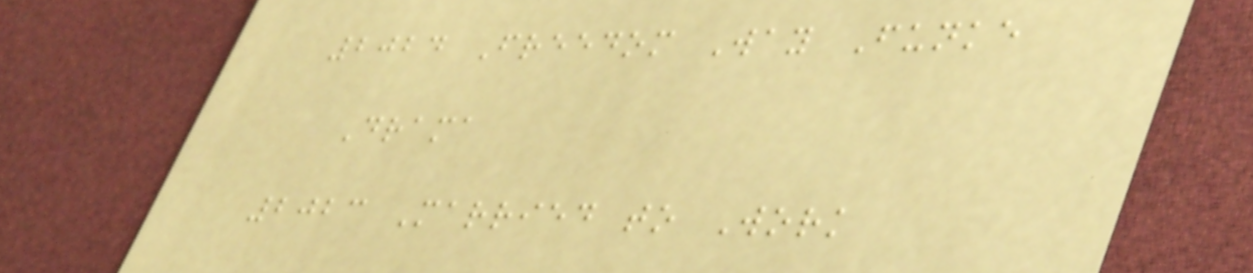2024 Freedom Way Funke
Drama
2023 Married to Work
